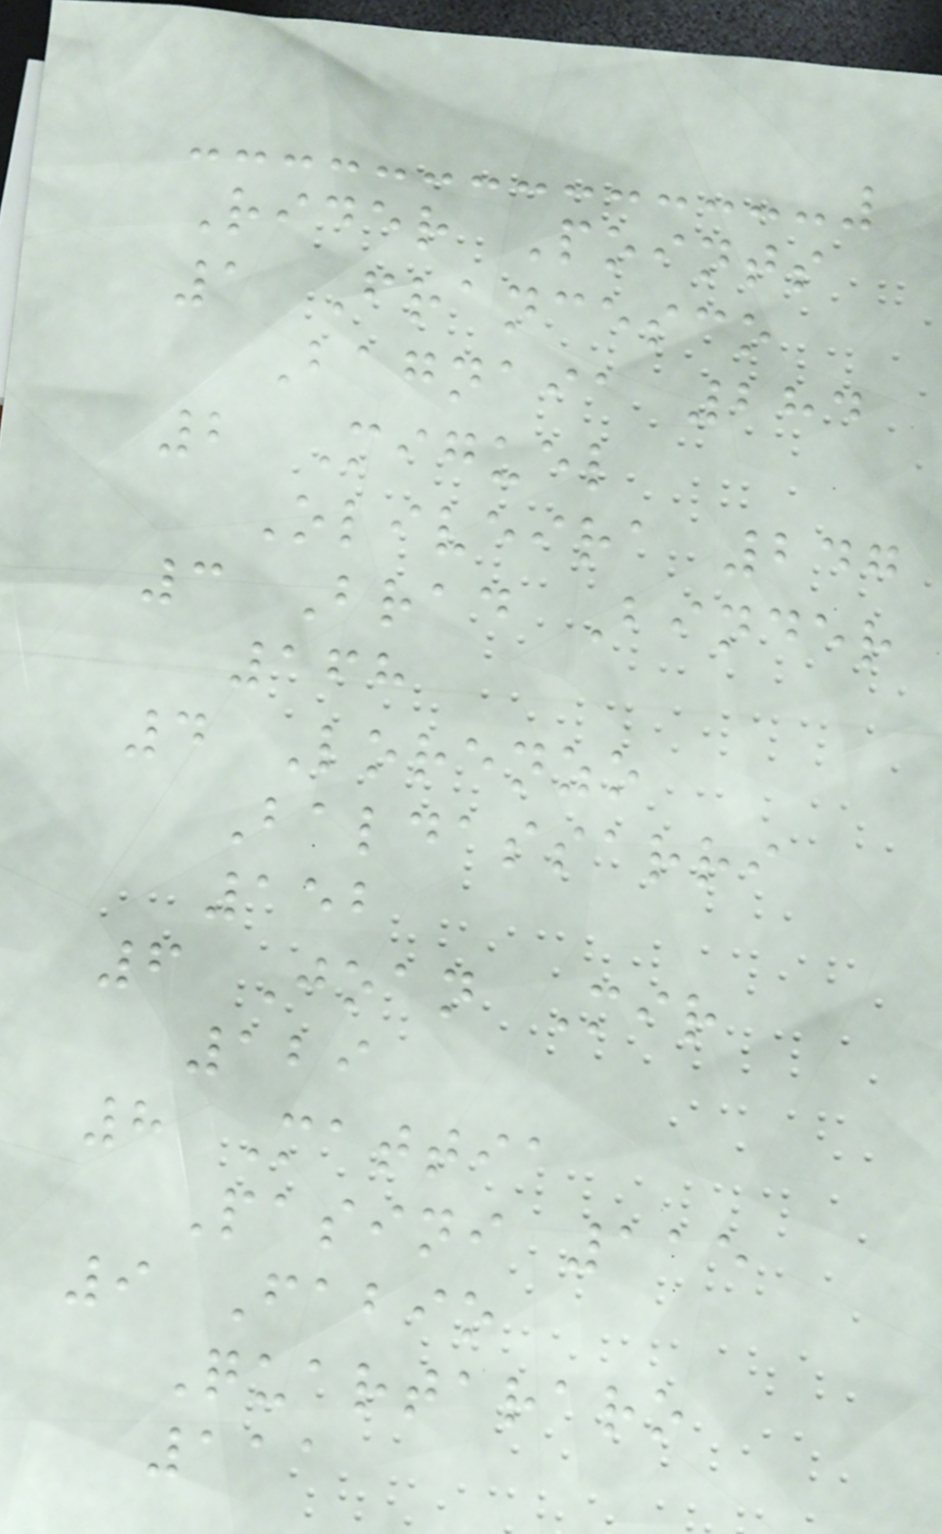Rider Points
1 Francesco
Bagnaia 284
2 Miguel
Oliveira 247
3 Brad Binder
168
4 Lorenzo
Baldassarri
152
6 Joan Mir
129
8 Mattia
Pasini 115
9 Fabio
Quartararo
111
